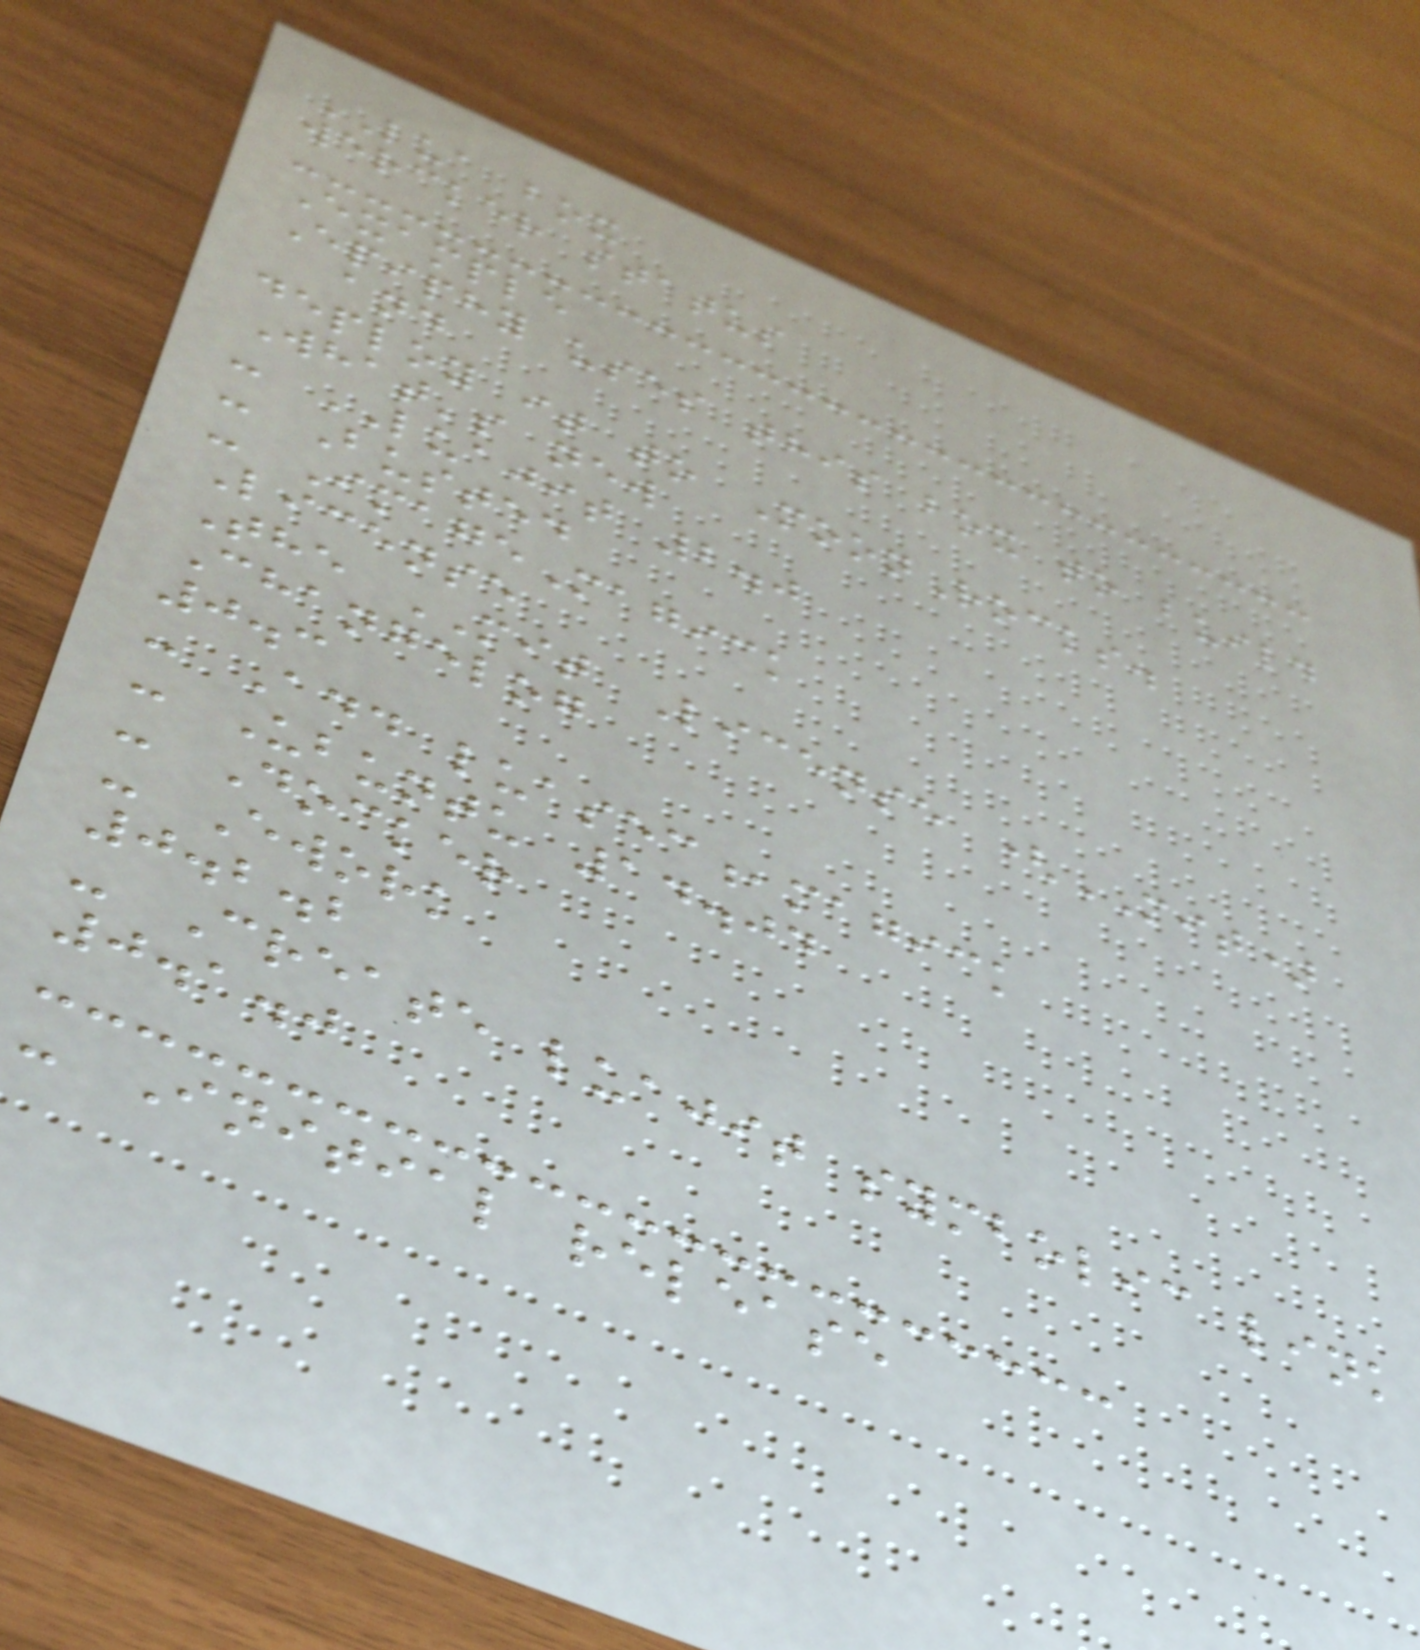LUA box
wercker status
Example
Epiphy uses this box to build
and
deploy it to MoonRocks.
What's new
- LUAJIT 2.0
- Busted
- ImageMagick
License
The MIT License (MIT)
Changelog
0.3
- Add luasec,magick
- Ubuntu 14.04
- Docker
- Ework
0.2.2
- Create luajit symbolic link
0.1.0
- Initial release
